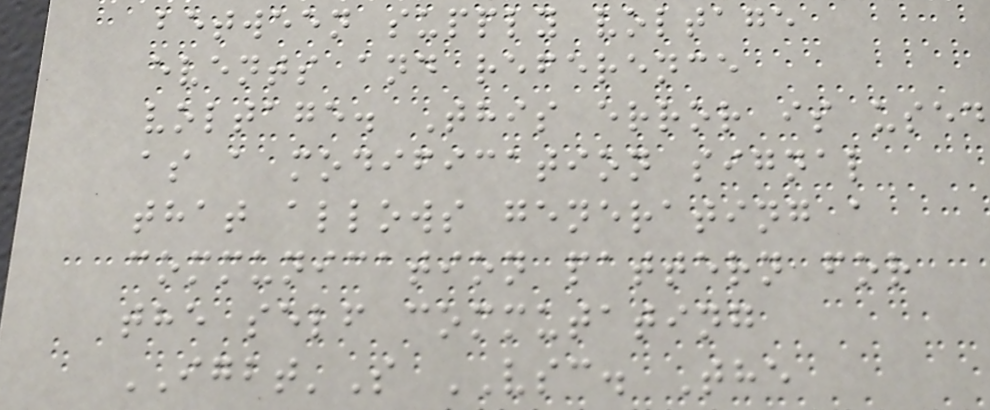between supply voltage
events and reference
voltage. This error is used
as a modification signal
that allows generating a
communication pattern for
the self commutating
IGBT'S VSC. The
